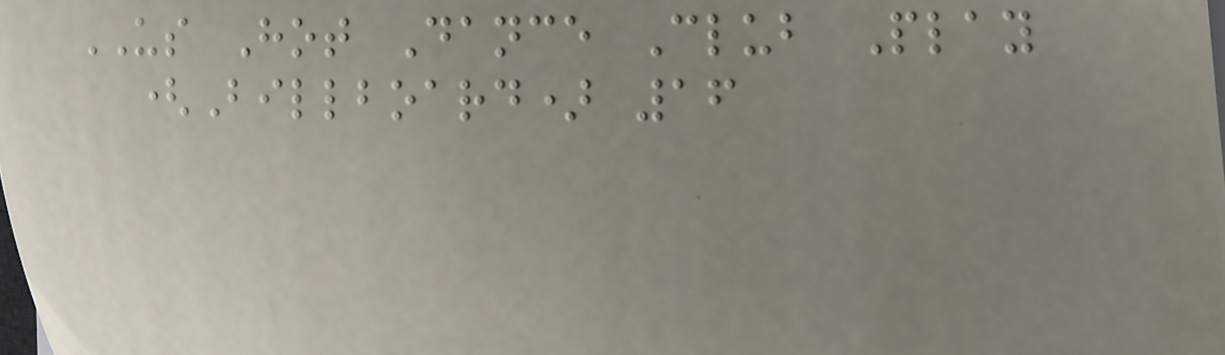US Hot Dance Club Play
(Billboard) 16
